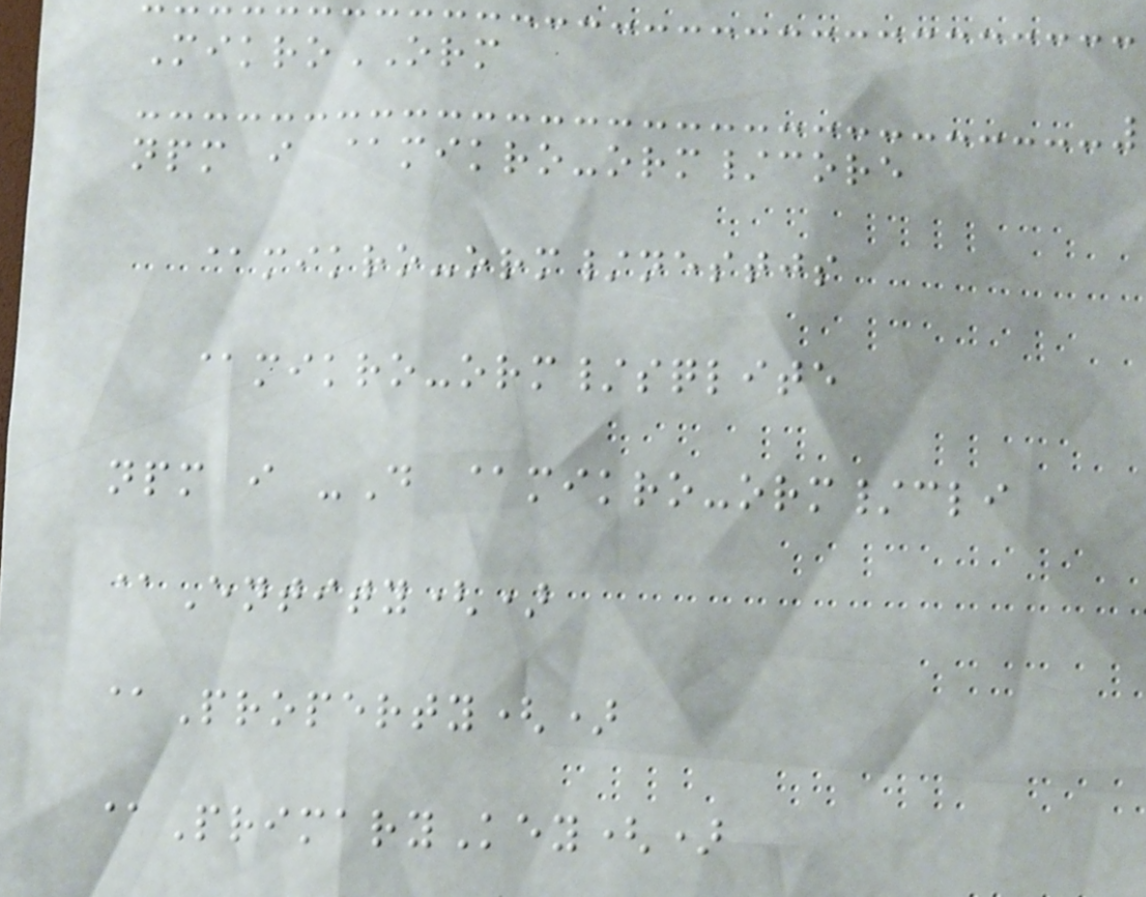MikroORM
npm i @mikro-orm/core
@mikro-orm/nestjs
@mikro-orm/sqlite
npm i -D @mikro-orm/cli
@Entity()
@Property()
@PrimaryKey()
